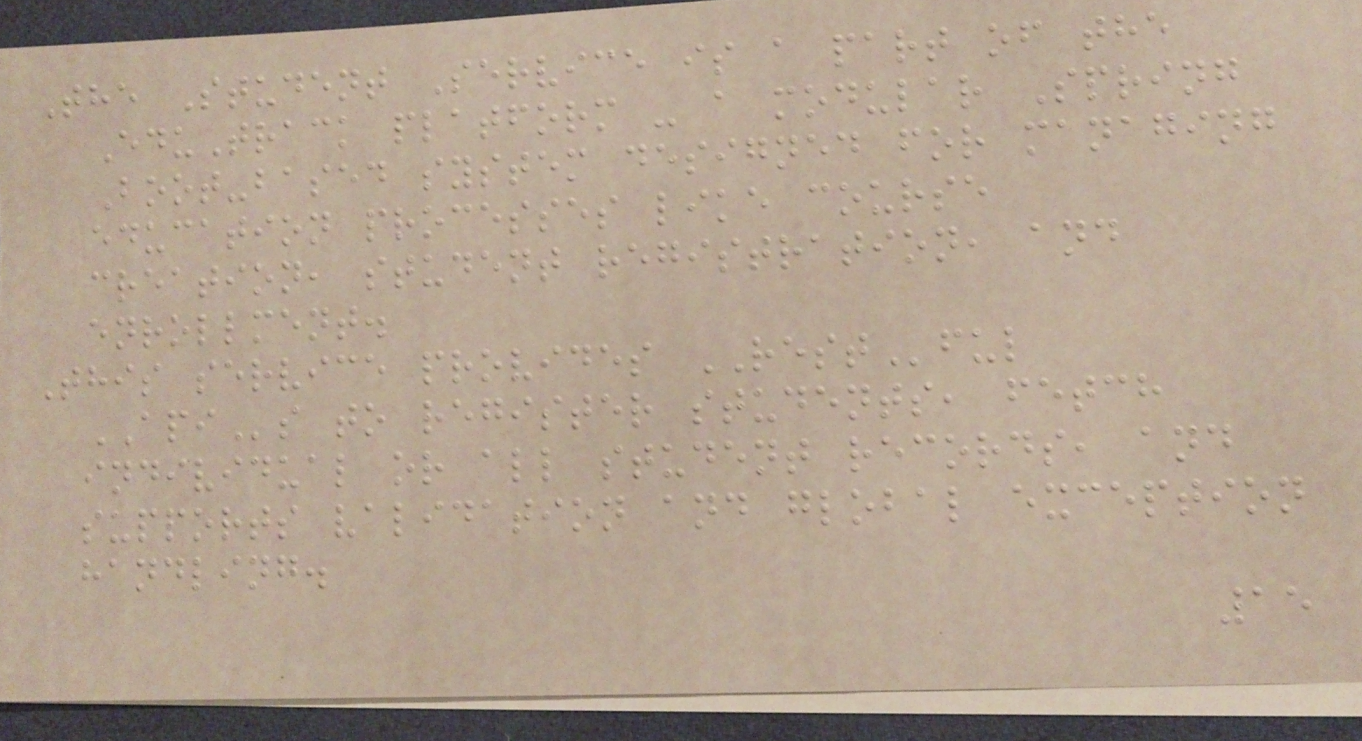The Student Service is a part of the
EduTrack platform - a modular Spring
Boot-based system designed for managing
education processes like course
creation, student registration, and
enrollment.
This service provides RESTful
APIs to register students, fetch
individual or all student records, and
supports validation and global exception
handling.
15
